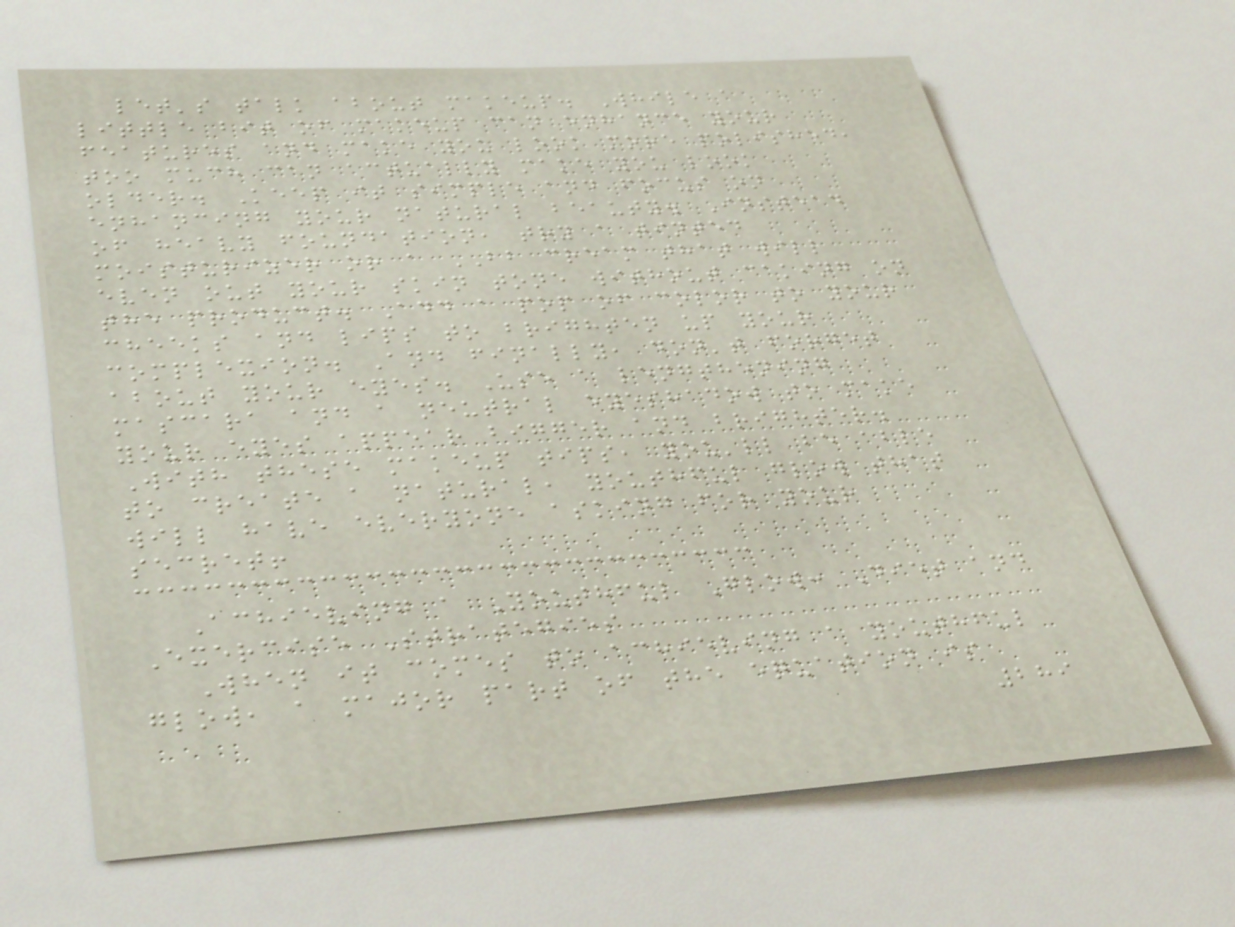let's talk about makeup. While a
little bit of makeup can enhance your
features and make you look more polished,
too much can actually make you look
older. Keep it simple and focus on
enhancing your natural beauty. Instead
of heavy foundation, try a tinted
moisturizer or a BB cream that will
even out your skin tone without caking on
the product. Add a pop of color to your
cheeks and lips to brighten up your
complexion. And finally, don't forget
about your eyes. Use a lengthening
mascara and a neutral eyeshadow to make
your eyes appear bigger and brighter.
With these makeup tips, you'll be able
to create a natural, youthful glow that
will have everyone asking for your
secret!
Achieving a Youthful Glow: Diet and
Exercise Strategies
When it comes to achieving a youthful
glow, a major part of the equation is
289
